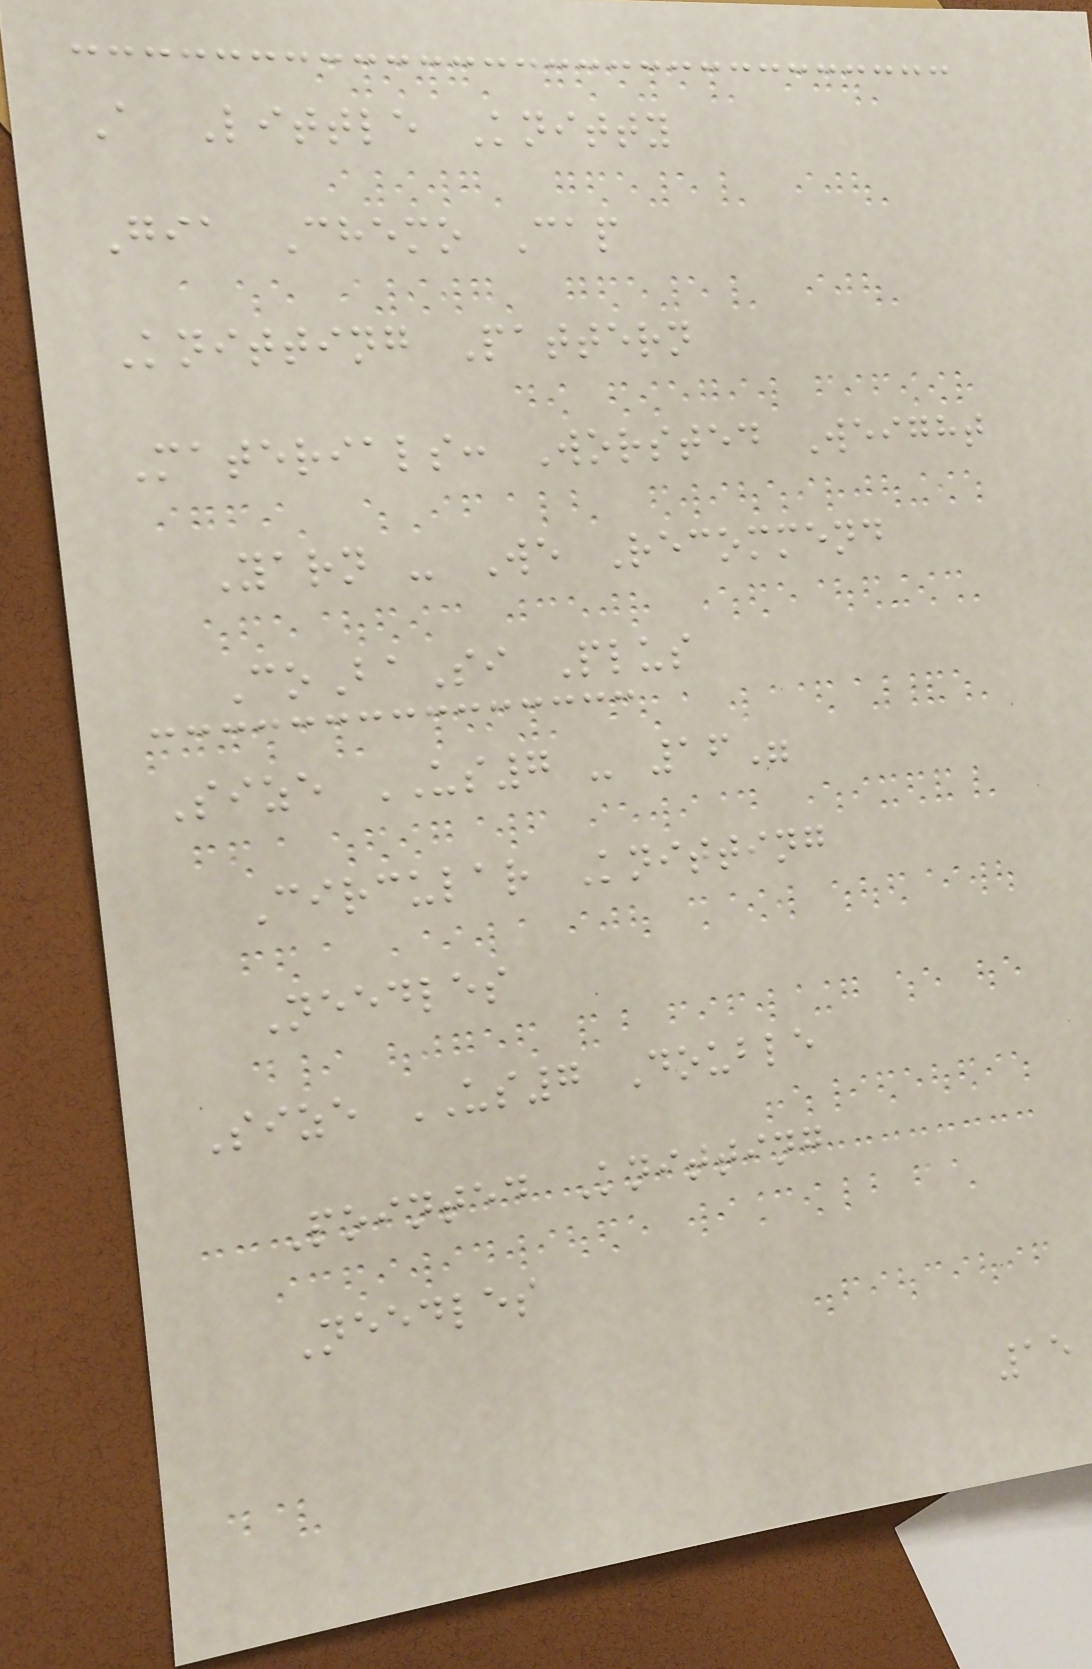A Little Knitty
Gia Chemo Cap
Knitting Pattern
Materials: Worsted Weight
Yarn - We Recommend
CoBaSi Plus
Size US7 - 16"
Circular Knitting
Needles
Size US7 Double
Pointed Knitting
Needles
15
